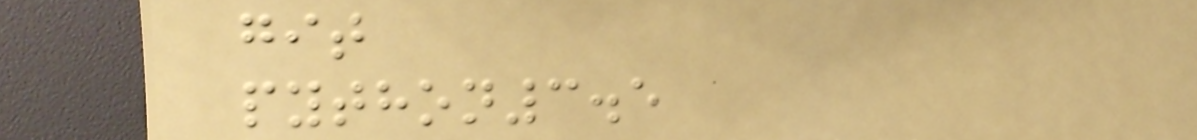git
python3.5
